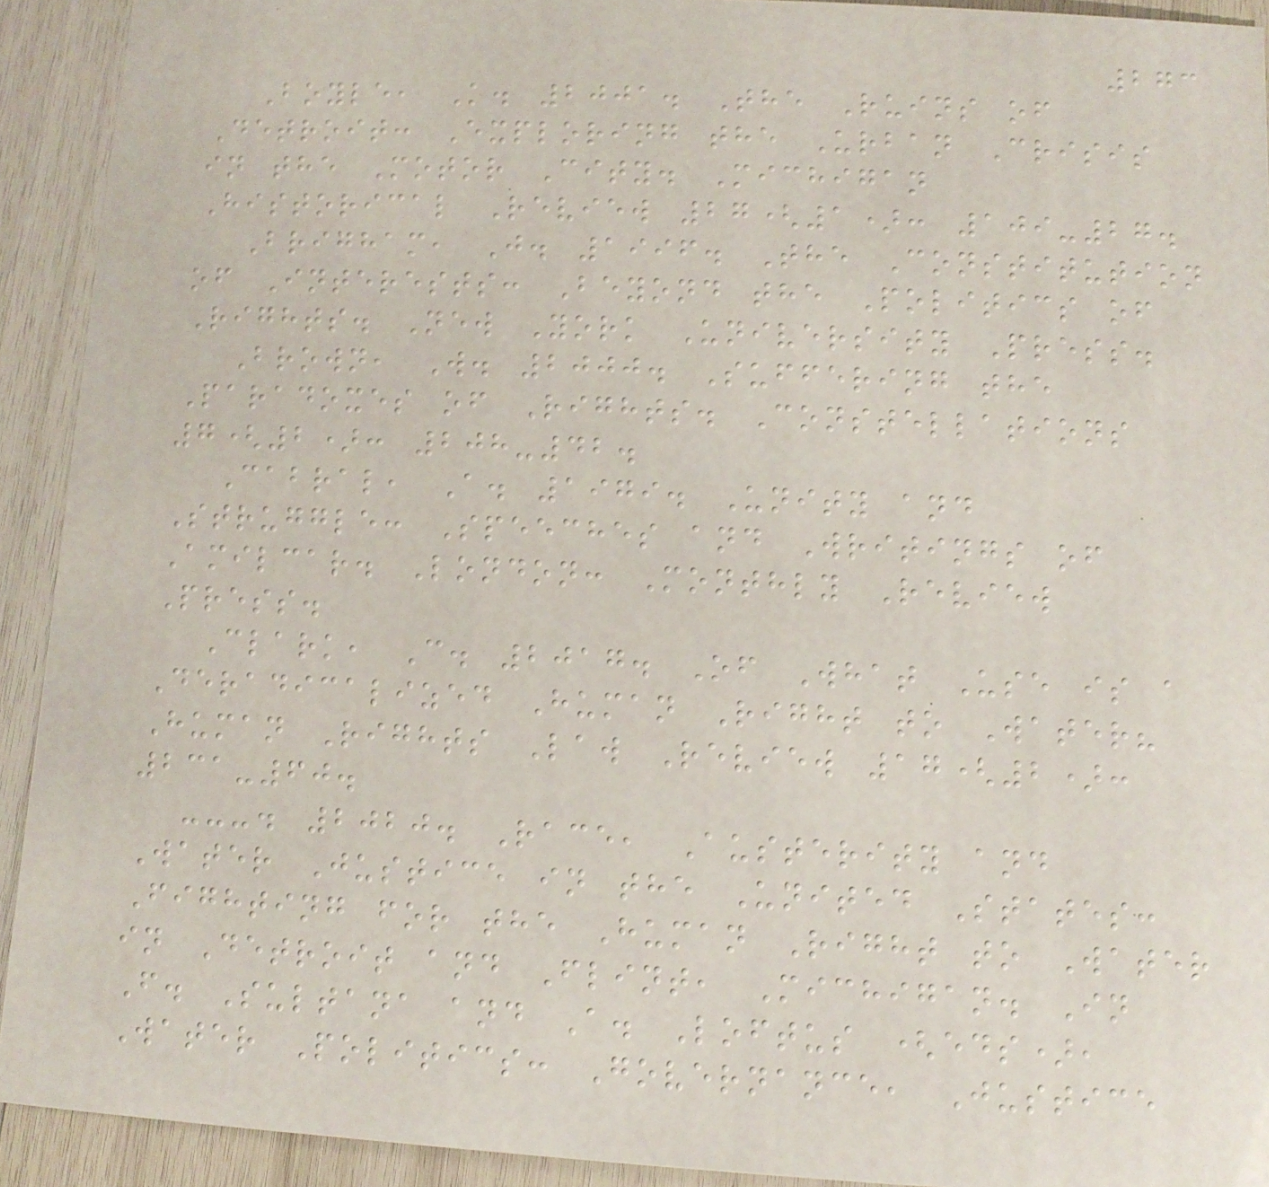273
Boyle, K. 2001. The Ruins of
Detroit: Exploring the Urban Crisis
in the Motor City. Michigan
Historical Review 27(1): 109-27.
Brigham, J. 1996. The Constitution
of Interests: Beyond the Politics of
Rights. New York University Press.
Brown, W. 2000. Suffering the
Paradoxes of Rights. Constellations
7(2): 208-42.
Cabral, A. 1979. Unity and
Struggle: Speeches and Writings of
Amilcar. London: Monthly Review
Press.
Clark, C. 2017. Of What Use is a
Deradicalized Human Right to Water?
Human Rights Law Review 17(2):
231-60.
---. 2020. Race, Austerity and
Water Justice in the United States:
Fighting for the Human Right to Water
in Detroit and Flint, Michigan. In
F. Sultana and A. Loftus (eds),
Water Politics: Governance, Justice
